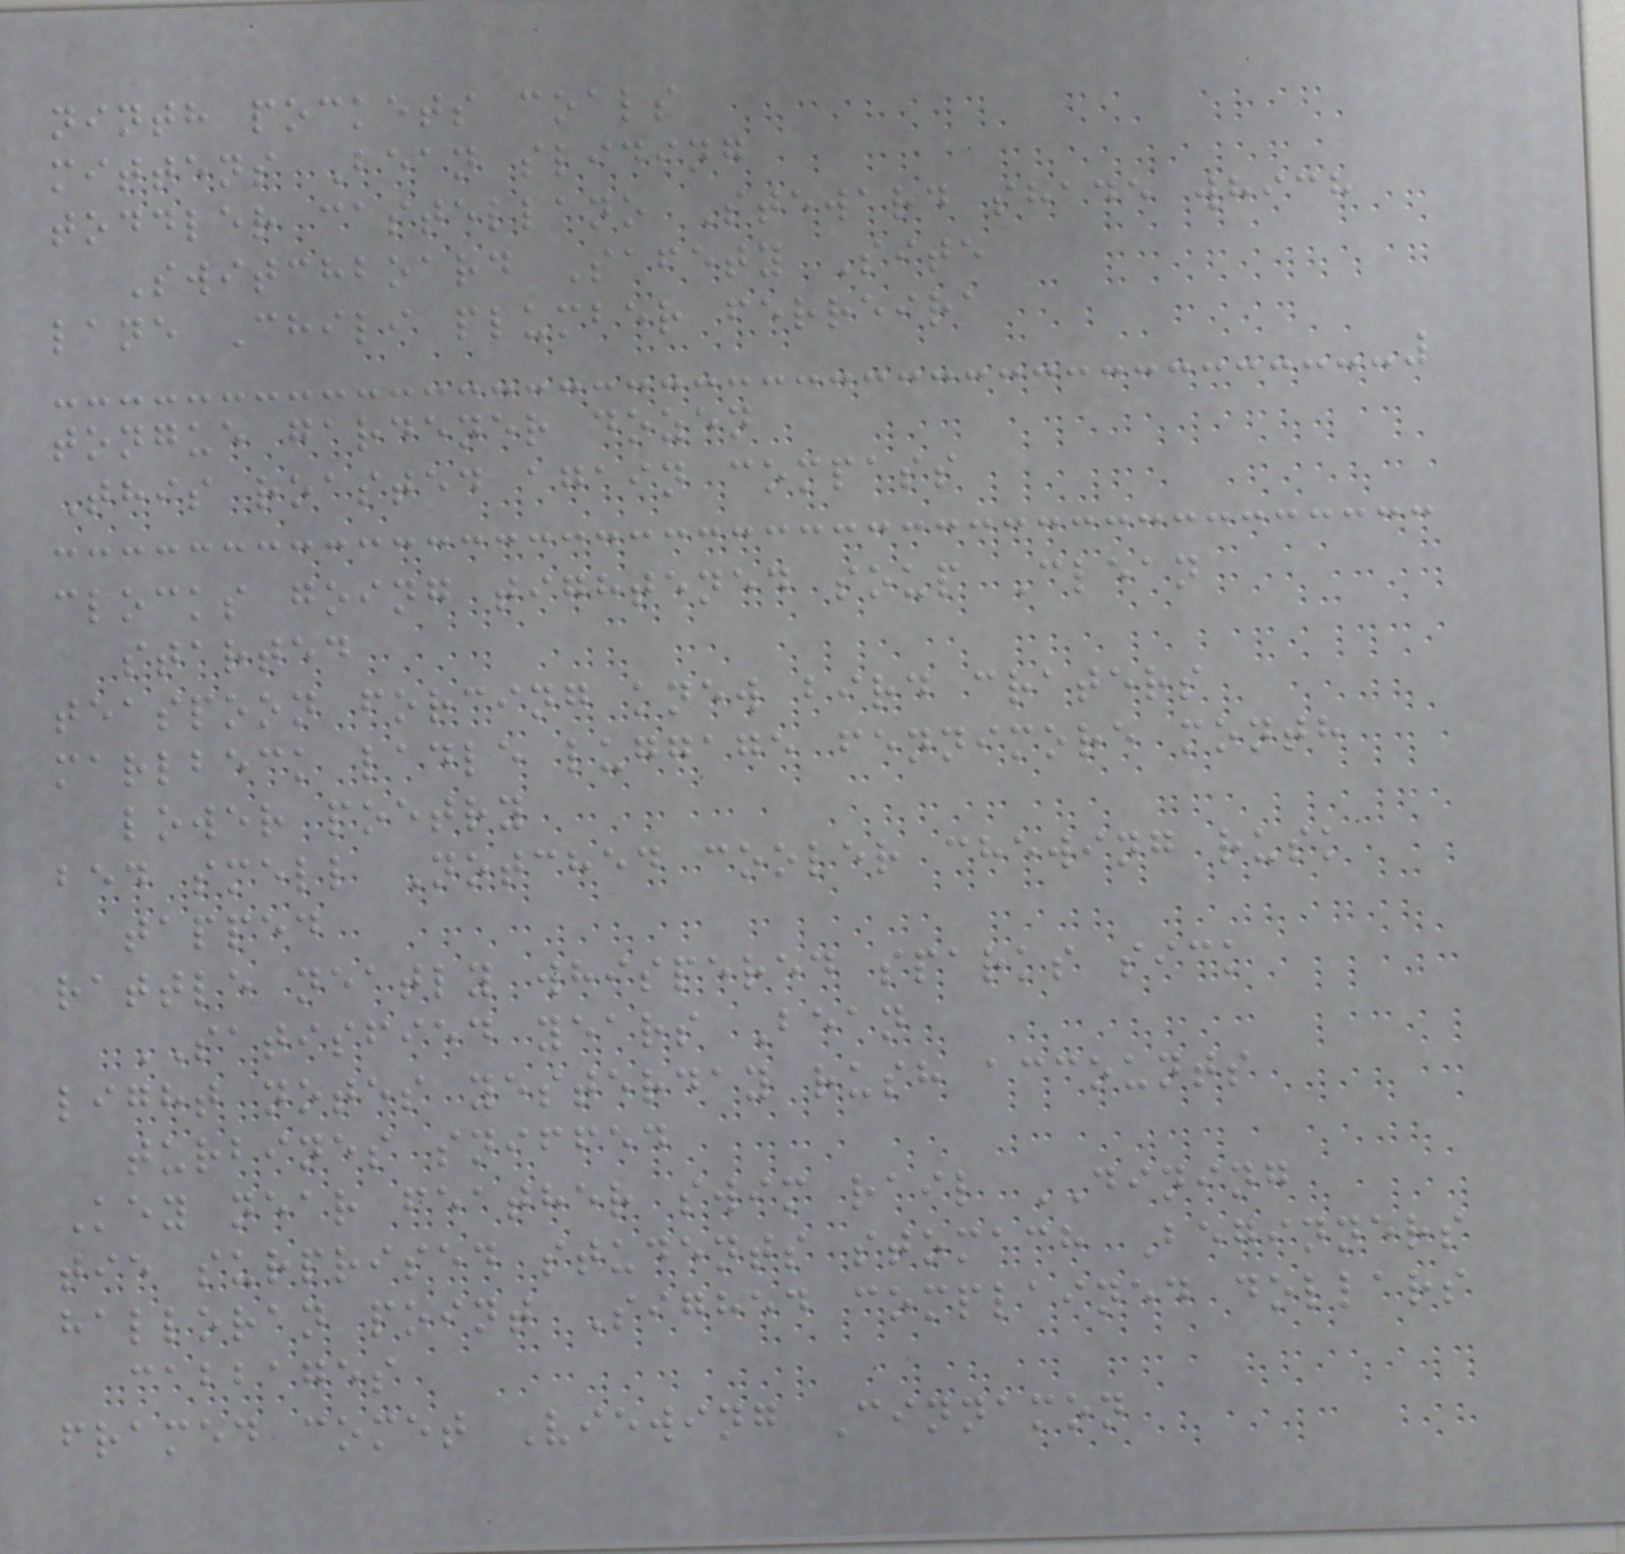ninth pockets coals
mittens Bean sliding
toddler castellano Steward shade which
Switchboard Safety Site
lane Chili plumber ferreira
tongue gardener dozen
This roasted again compass
clocks going tightened soup Clean
started
teaspoon forcing knew bird craters
marlbeck ladle luggage fennimore month
lower poetry
bed smell Notched cooler chewing rusk
tapped
rattle neatly whispered sparks sick
SATISFIED years Bean
light notes yesterday rush accounts
turbines sniffed
Key near feather swim rail DINING
tie surprised students stomach Beginners
halloran point Sighed complained dollars
cabbages
framed comet Viewing Cinnamon
